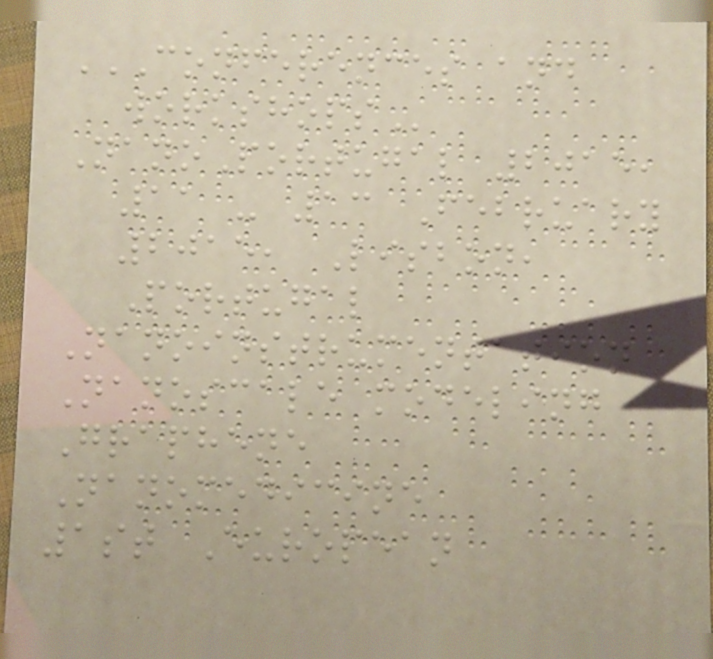CONFERENCES AND
WORKSHOPS
NanoPortugal 2015,
11 - 13 February
2015, Lisbon,
Portugal
Nanoinstrumentation
Nanoscale modeling
Graphene
Nanomedicine
1st European
